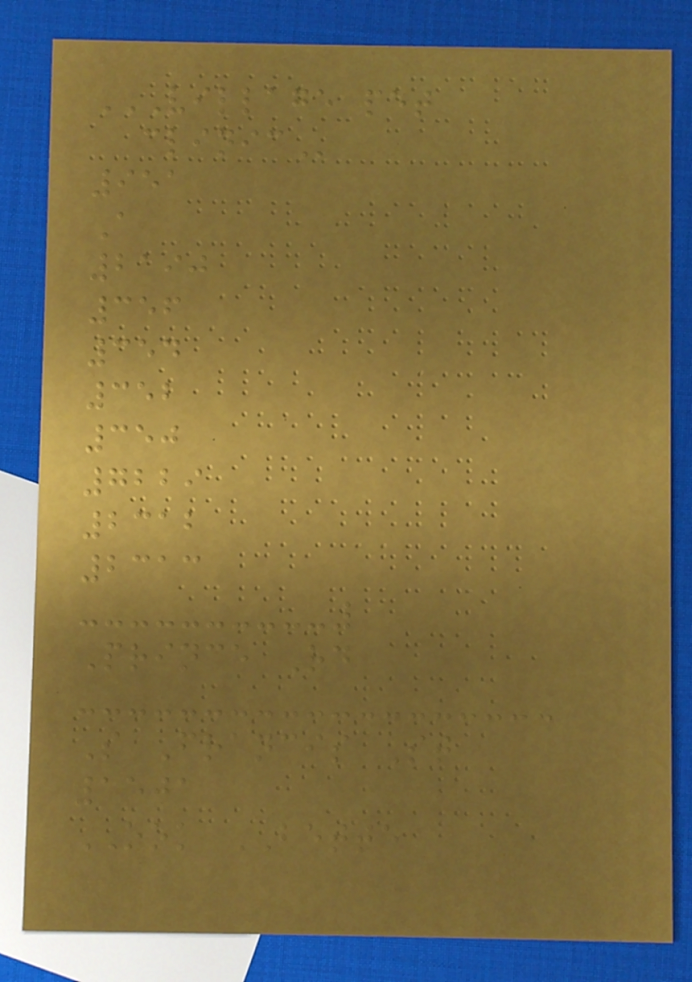VILLAGE PET
CLINIC
951
A
2190
356
354
352
350
7229
2312
2313
Prince Rd
S Francis St
1501
OOK BETTE
